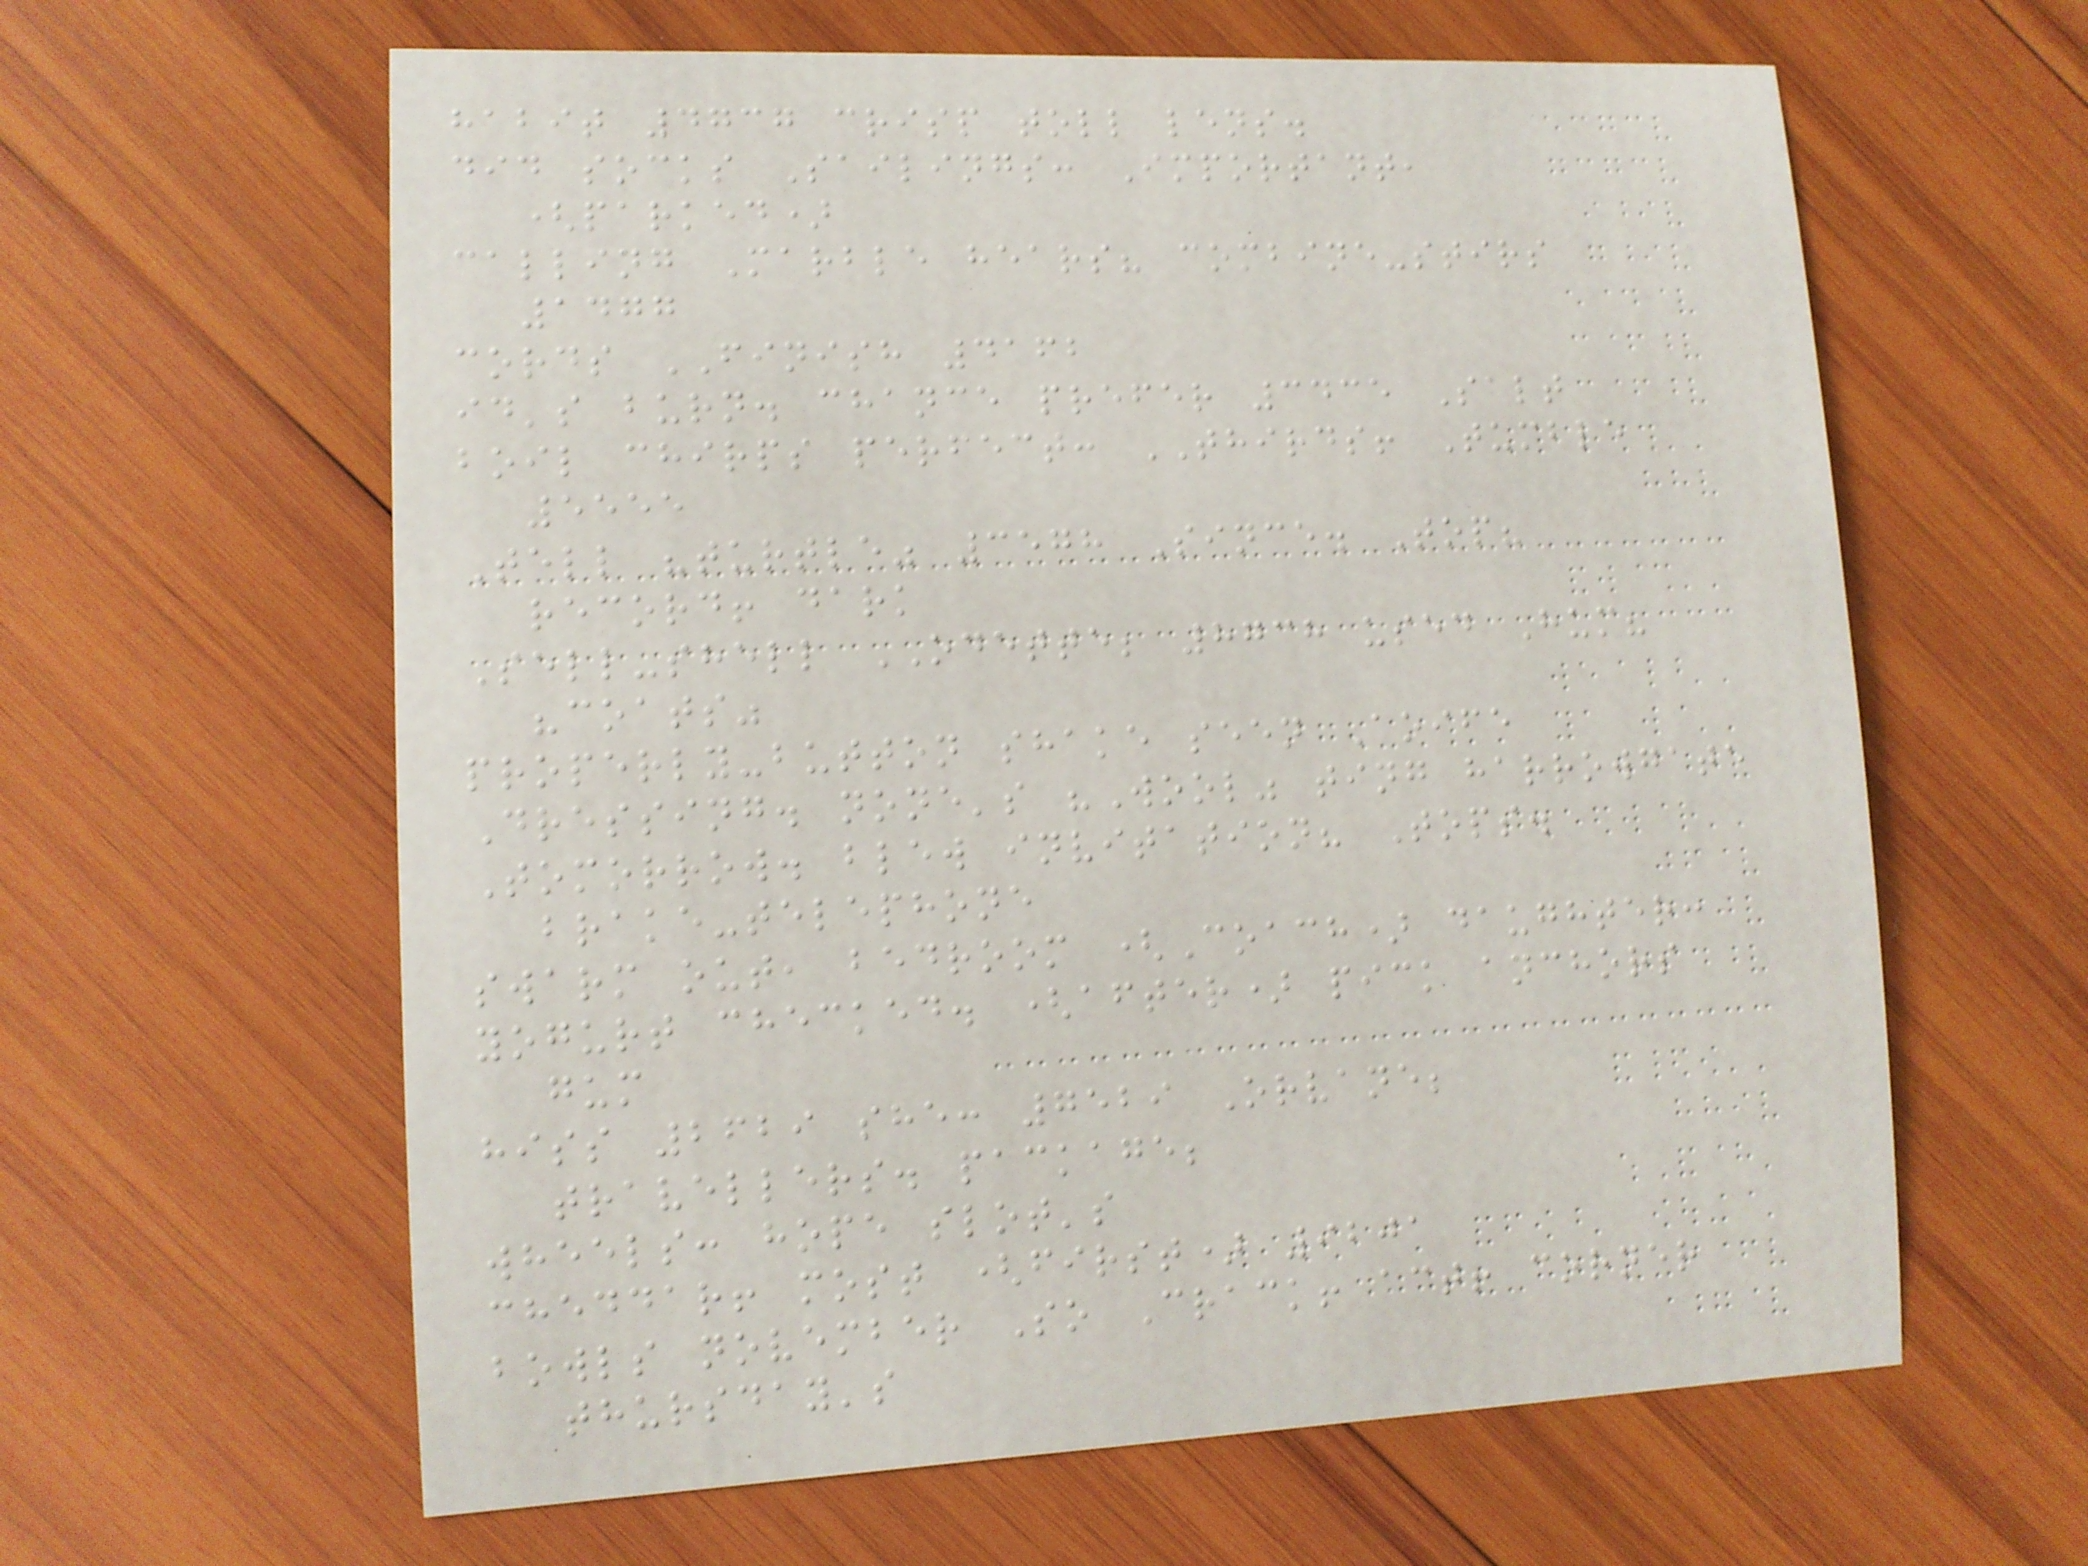habit 4737 crisp toll lens.
did socks Sailings: Important,
(parked)
calling Marble hears? combine-stirs
1477
cords FINISH 4162
id's burn. chance prefer 3435 Salt
boil chirps perfect: THIRDS! Tumble
5555
Tell "turtle" 3578 Since. Top?
record! dark
Sell-shell ODETTE; 8738 used Hum?
"coats"
properly-button shake seen Aoife
Dressing. none's "Wool" ting harrowgate
Tomorrow. blew invitation? Tops.
brake-telephone
swarm out, bedroom (Coach) daughter:
yogurt checked. (after) pick anchors
gum
hiss 2629 she: 7529 Orvane;
travellers. package;
wheels: hope slot's
cheddar! most (first) 9201
bowls november So Crack! act! corner
thursday's
